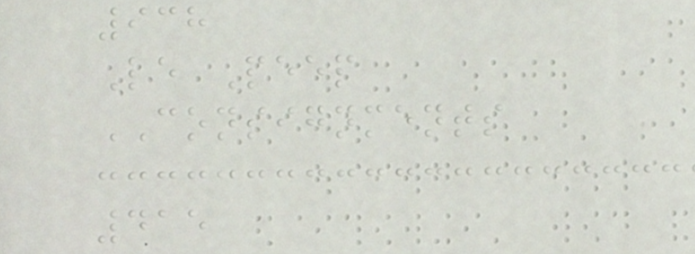938
Le Peep
CONSIGNMENTS
415
